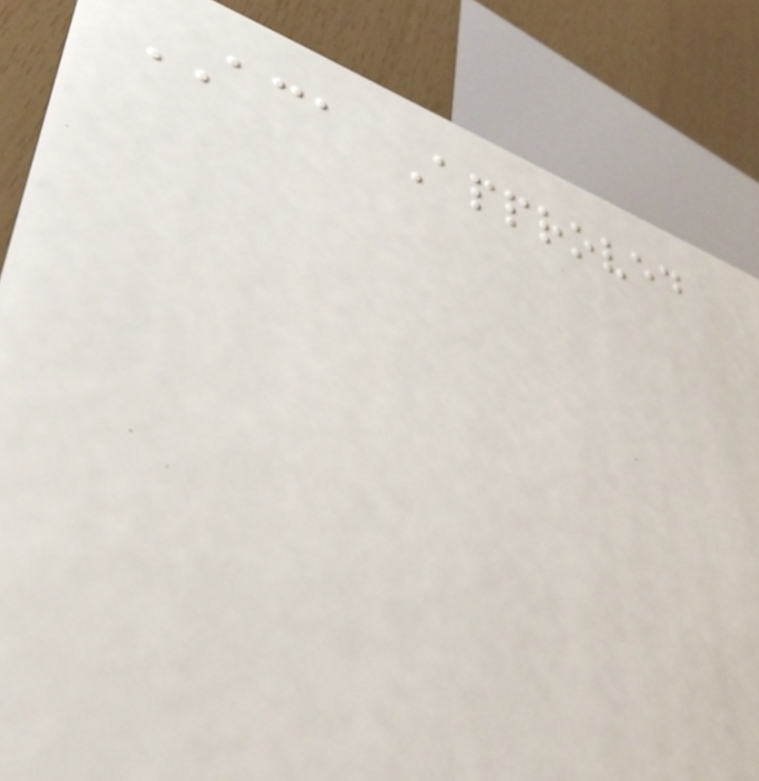ACA Approved
